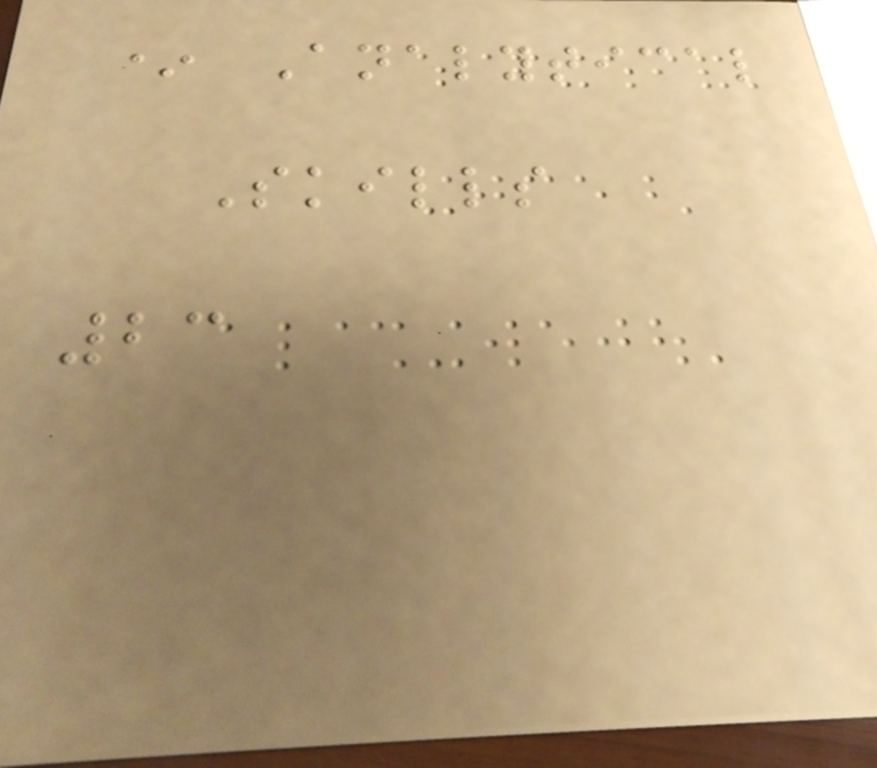* Analytical
Skills
23
